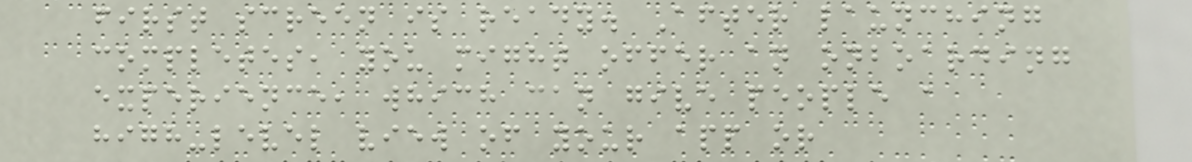first screen is ready. After launching
completes, you might offer an onboarding
experience, which can give people a
high-level view of your app or
